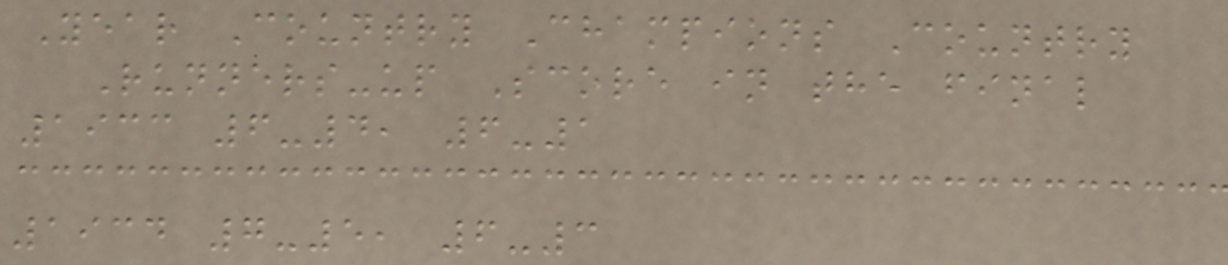Year Country Champions Country
Runners-up Score in the final
1933 6-4, 6-1
1934 7-5, 6-3
